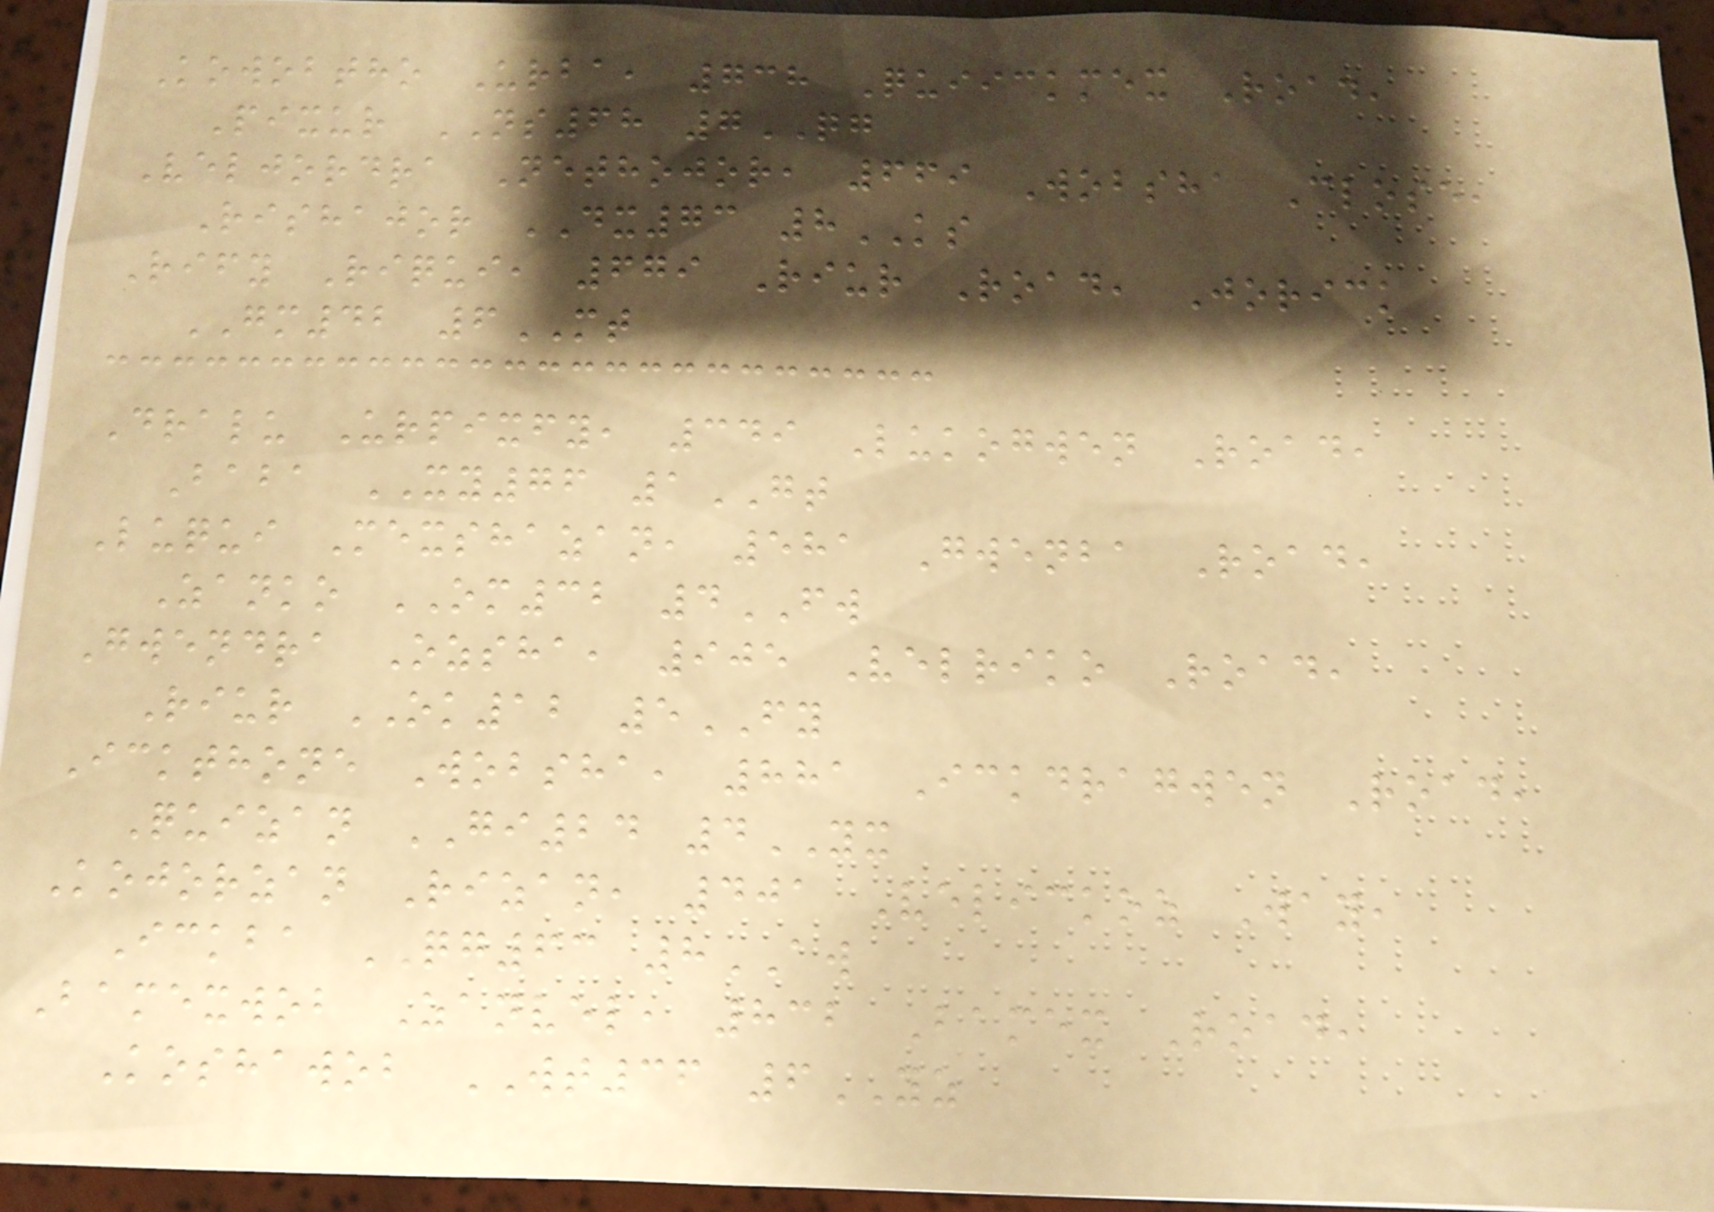Kowobtho Urba, 738 Quiickmex Road,
Pixur NS68 7QG
Veljordra Nethojor, 669 Wobsha Close,
Rishajor DX73 8KS
Rify Riqui, 679 Riur Road, Jorick
GM42 6MT
Dralu Urpixfy, 349 Lukogwen Road,
Baba XY76 1GT
Luqui Mexshazan, 581 Gwenba Road,
Zanko OM32 4FW
Gwendra Ozsha, 905 Velriko Road,
Riur OK12 5FY
Ickthone Wobsha, 881 Ickdragwen Road,
Quizan GI24 4YX
Kojorzan Rizan, 401 Velickoz Way,
Ickba QG63 8AW
Bamexwob Zanvel, 832 Bamex Road,
Koshawob WT36 6YZ
